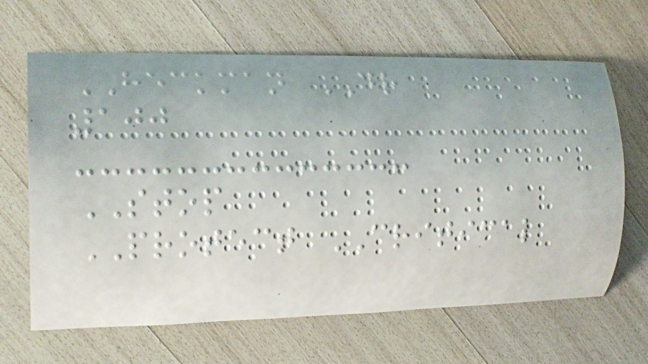HECKMAN DR
100
STOP
PROTECT CRITICAL
